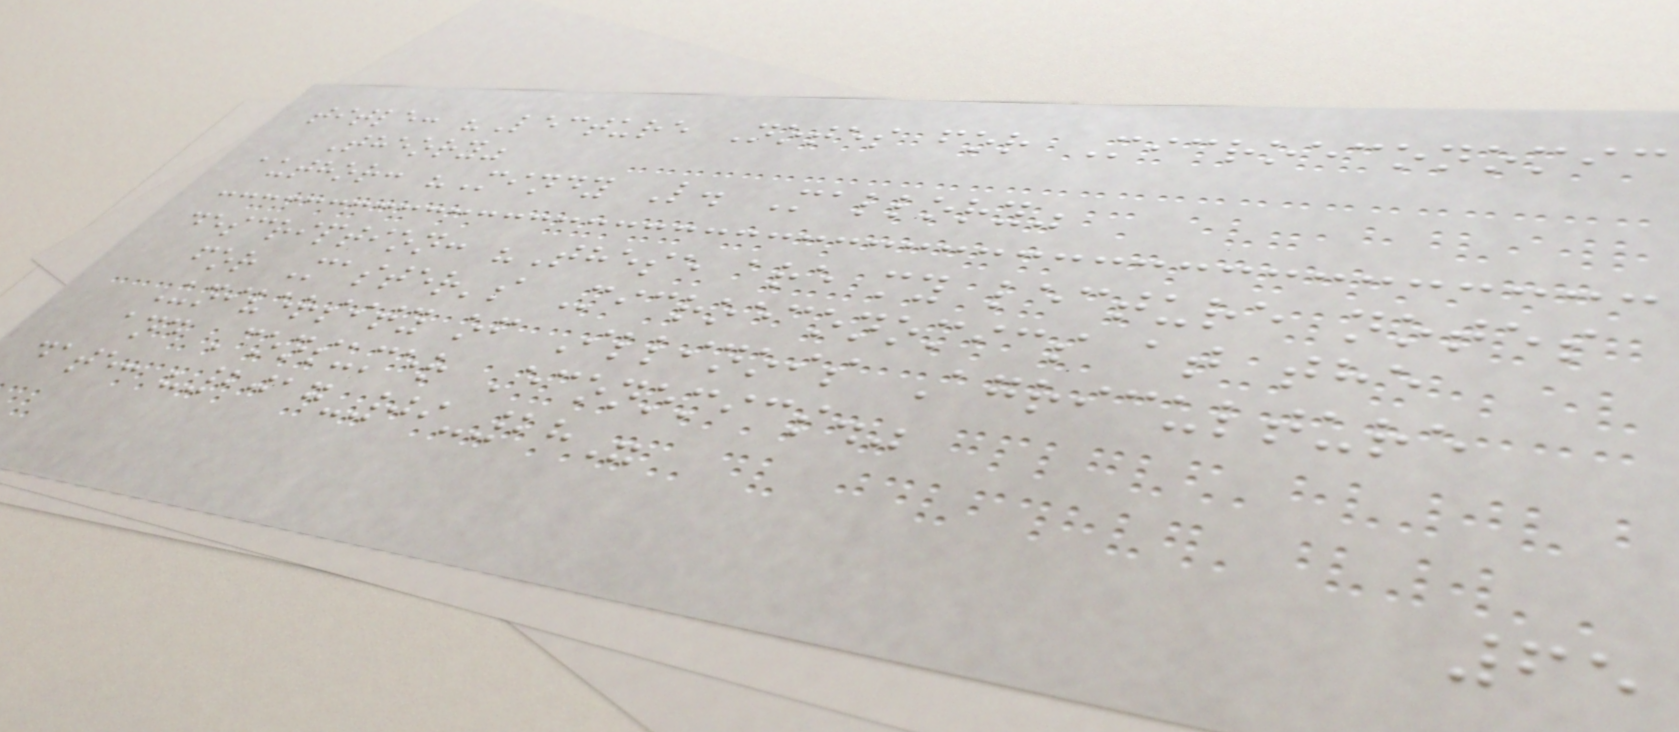title: "Lecture Notes for Microeconomic
Theory"
author: "Mindy L. Mallory"
description: "These are my lecture notes
for Master's Microeconomics at the
University of Illinois Agriculture
and Consumer Economics."
date: "2017-09-28"
65
